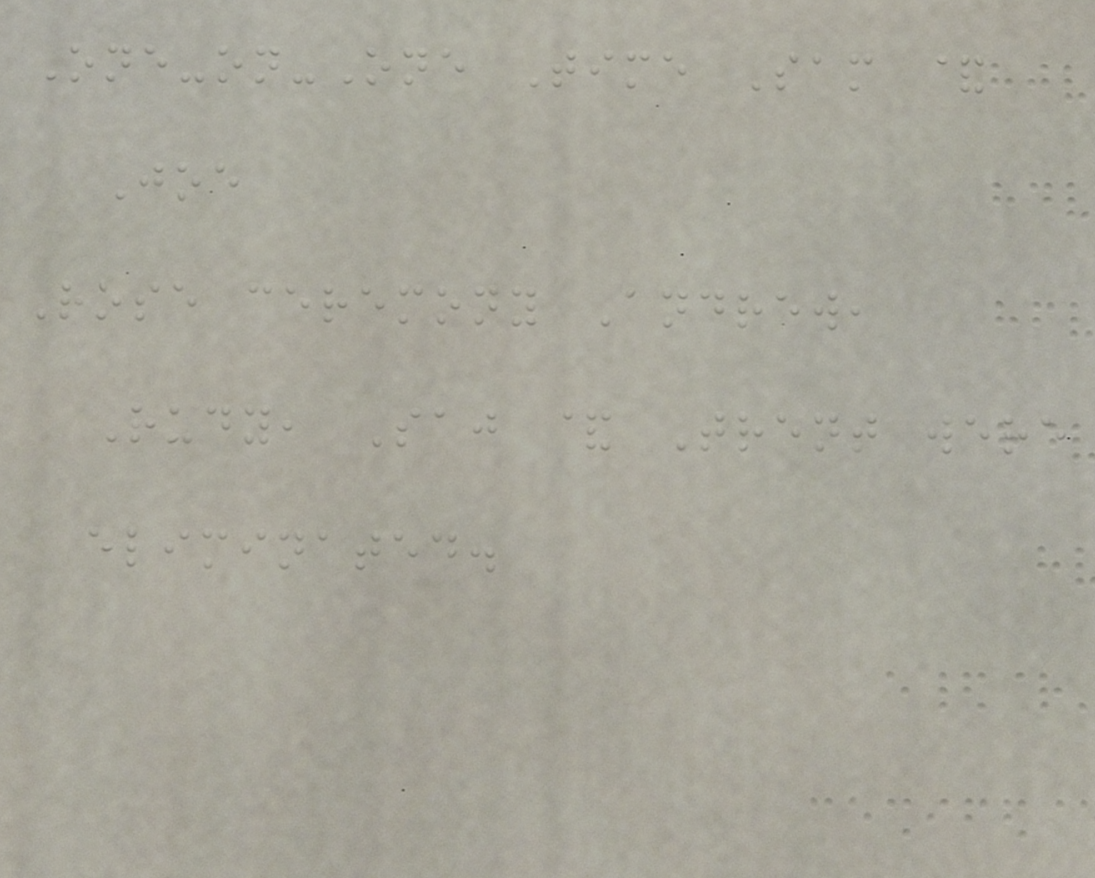One-on-One Time Sam &
Joe
Rose ceremony Andrew,
Rudy, Saj & Trent were
eliminated.
